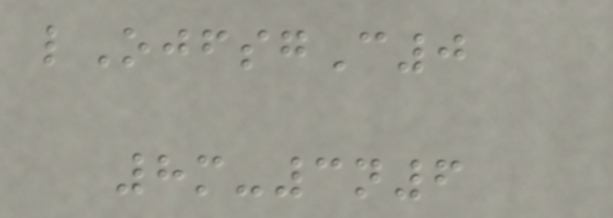lOjfsgC0
8m-3n6
